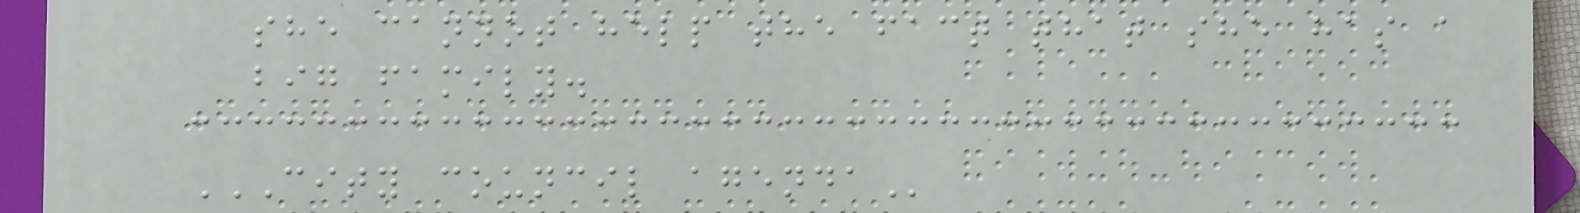she cannot help the fact that she has a
big family.
CITY COUNCIL AGENDA
